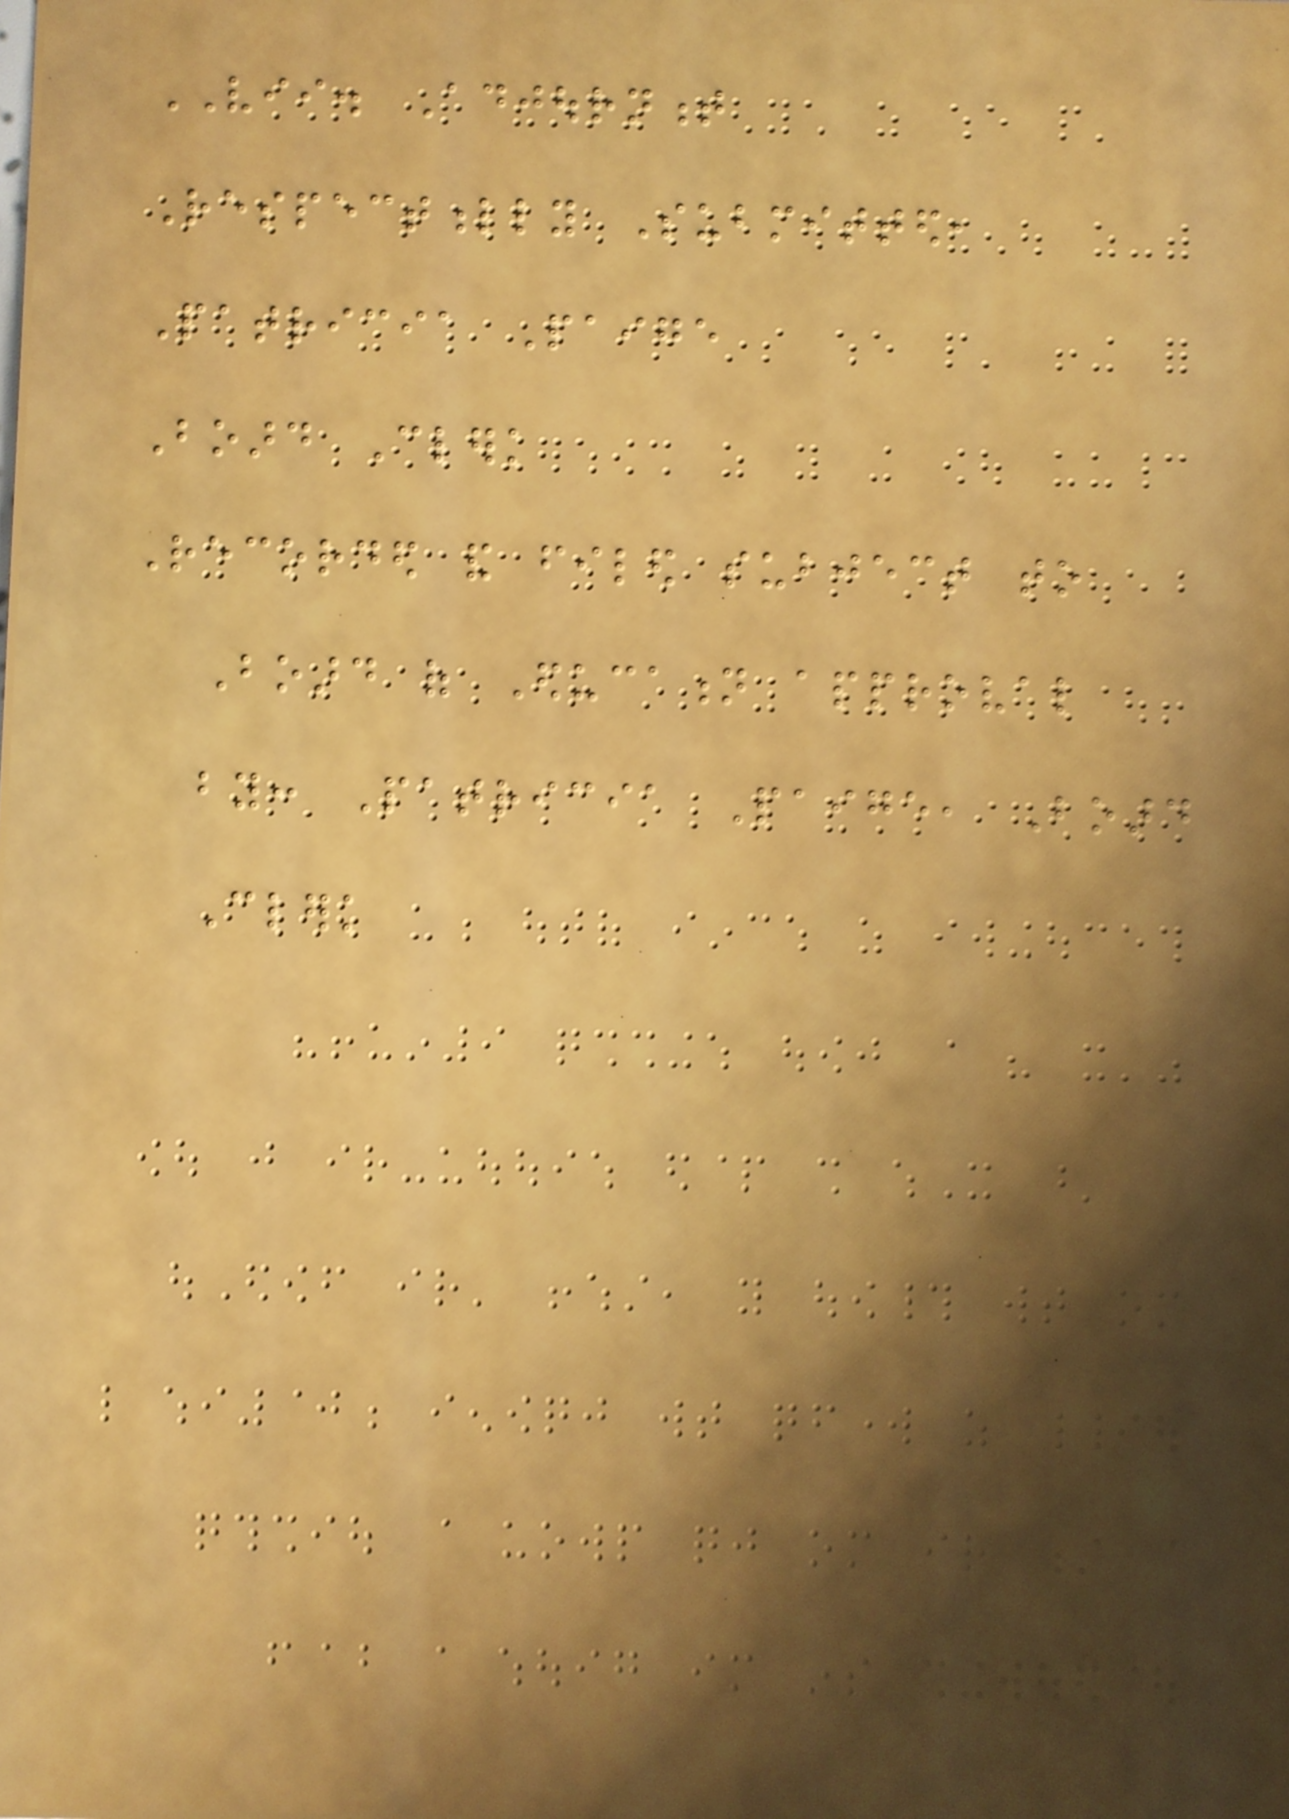VII. Adjournment
Respectfully Submitted,
Patricia Paige
Board Clerk
Recorded and filed subject to
Board of Education approval
by: Patricia Paige, Board
Clerk
